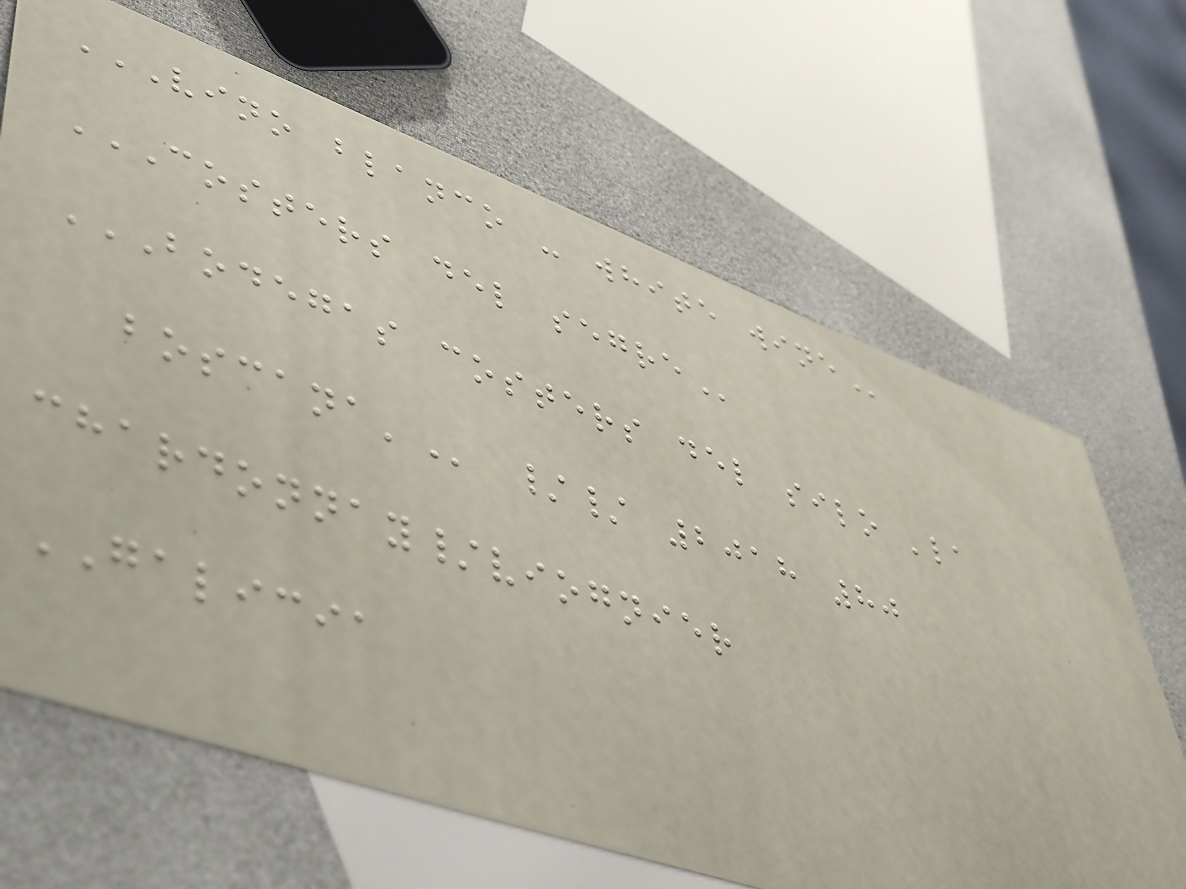VINO BLANCO - WHITE WINE
COSTERS DEL SEGRE
BODEGAS COSTERS DEL SILO 'LA
BOSCANA' // 2018 80
chardonnay/viognier
GALICIA
